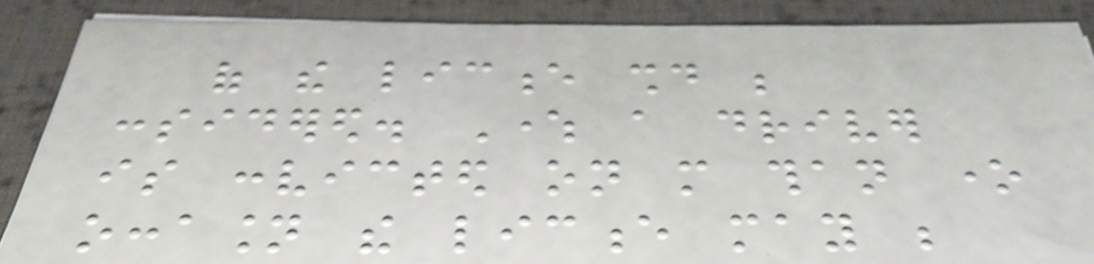of the licence should be
considered. Where a driver
is convicted on more than one
occasion the licence may be
